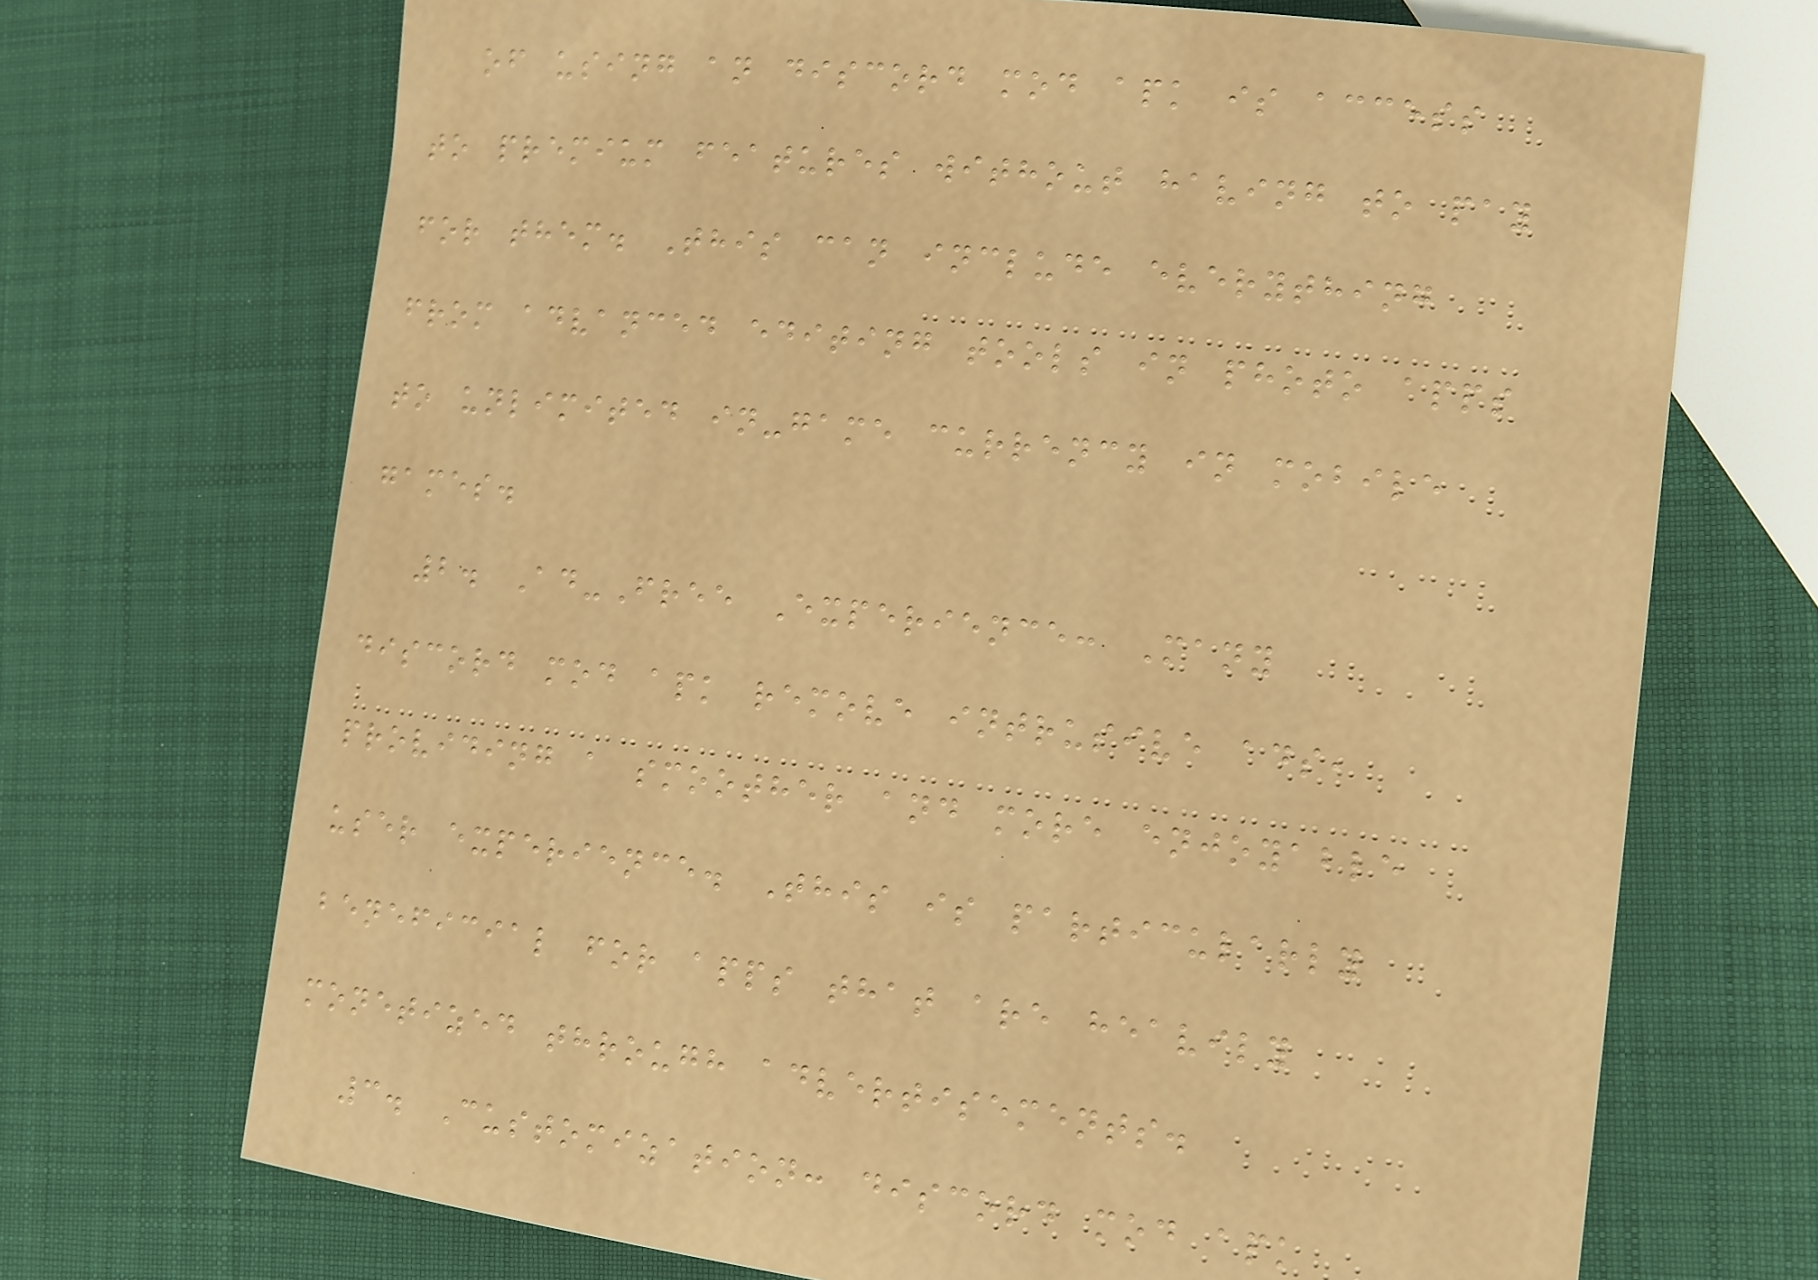of using an discord mod apk is access
to premium features without having to pay
for them. This can include everything
from advanced editing tools in photo apps
to unlimited in-game currency in mobile
games.
2. Ad-Free Experience: Many
discord mod apk remove intrusive ads,
providing a smoother and more enjoyable
user experience. This is particularly
beneficial for apps that are heavily
monetized through advertisements.
3. Customization: discord mod apk
